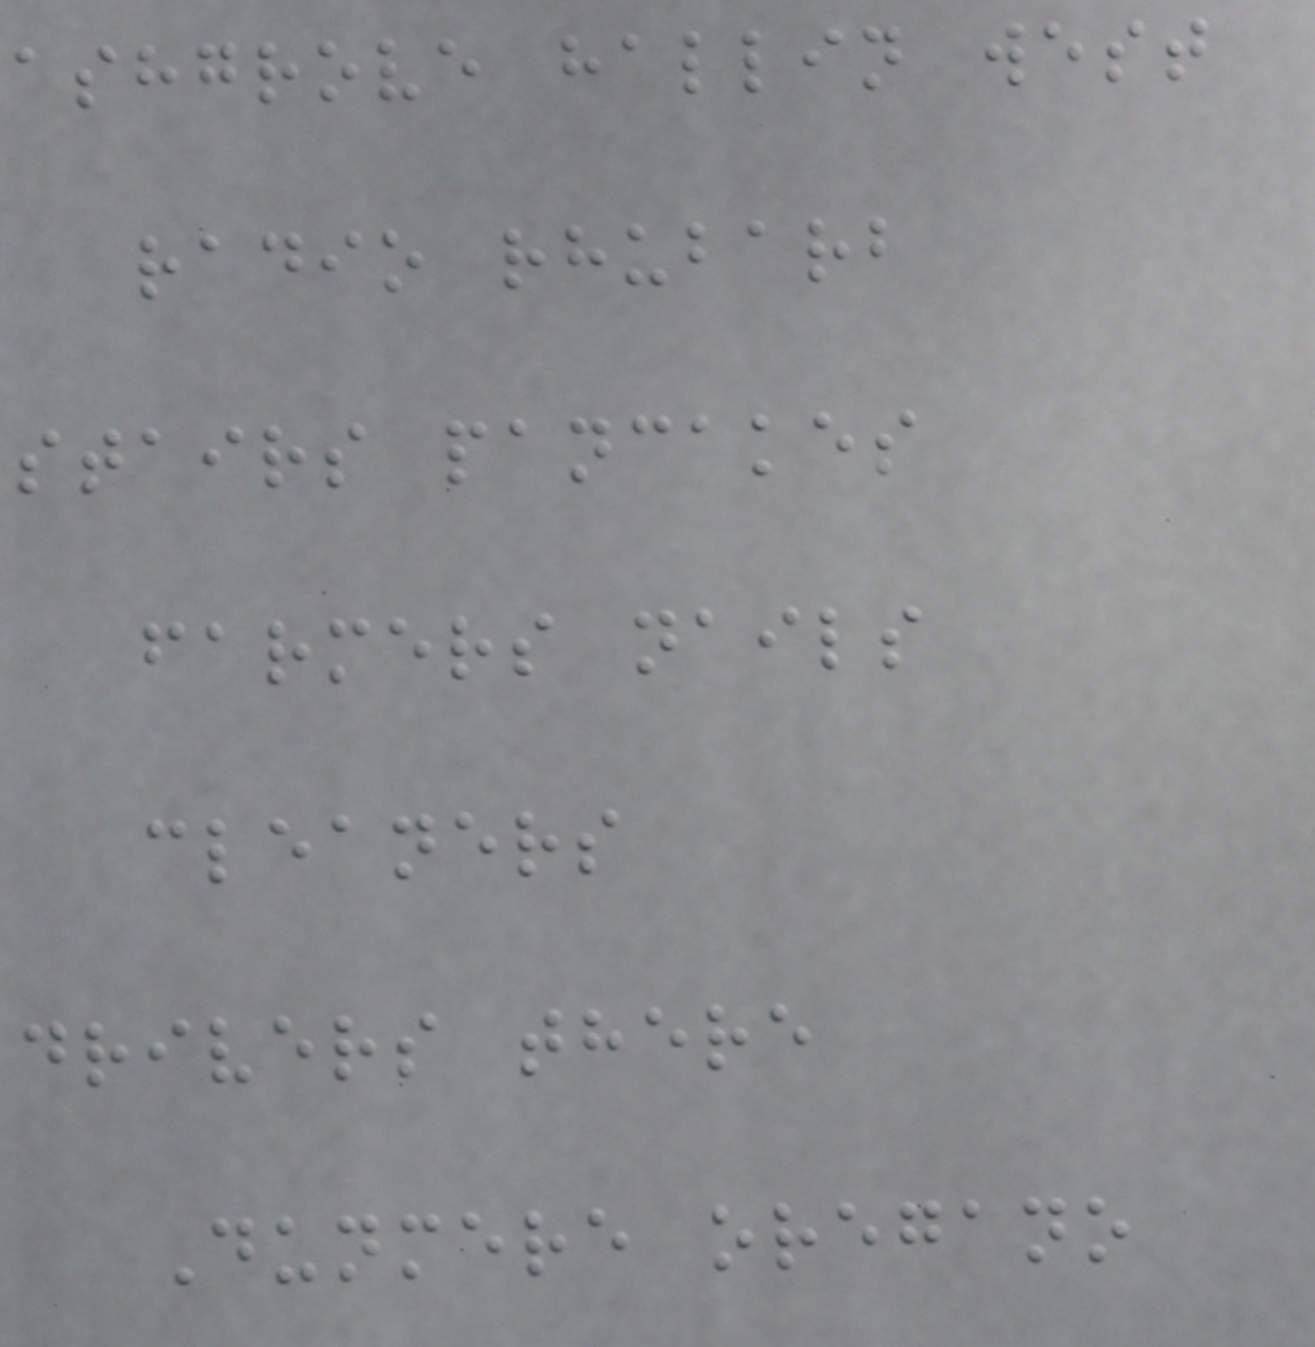ashgrove hallin west
radio rhubarb
stairs pancakes
farmers nails
cleaners
drivers there
Dunmere oregano
